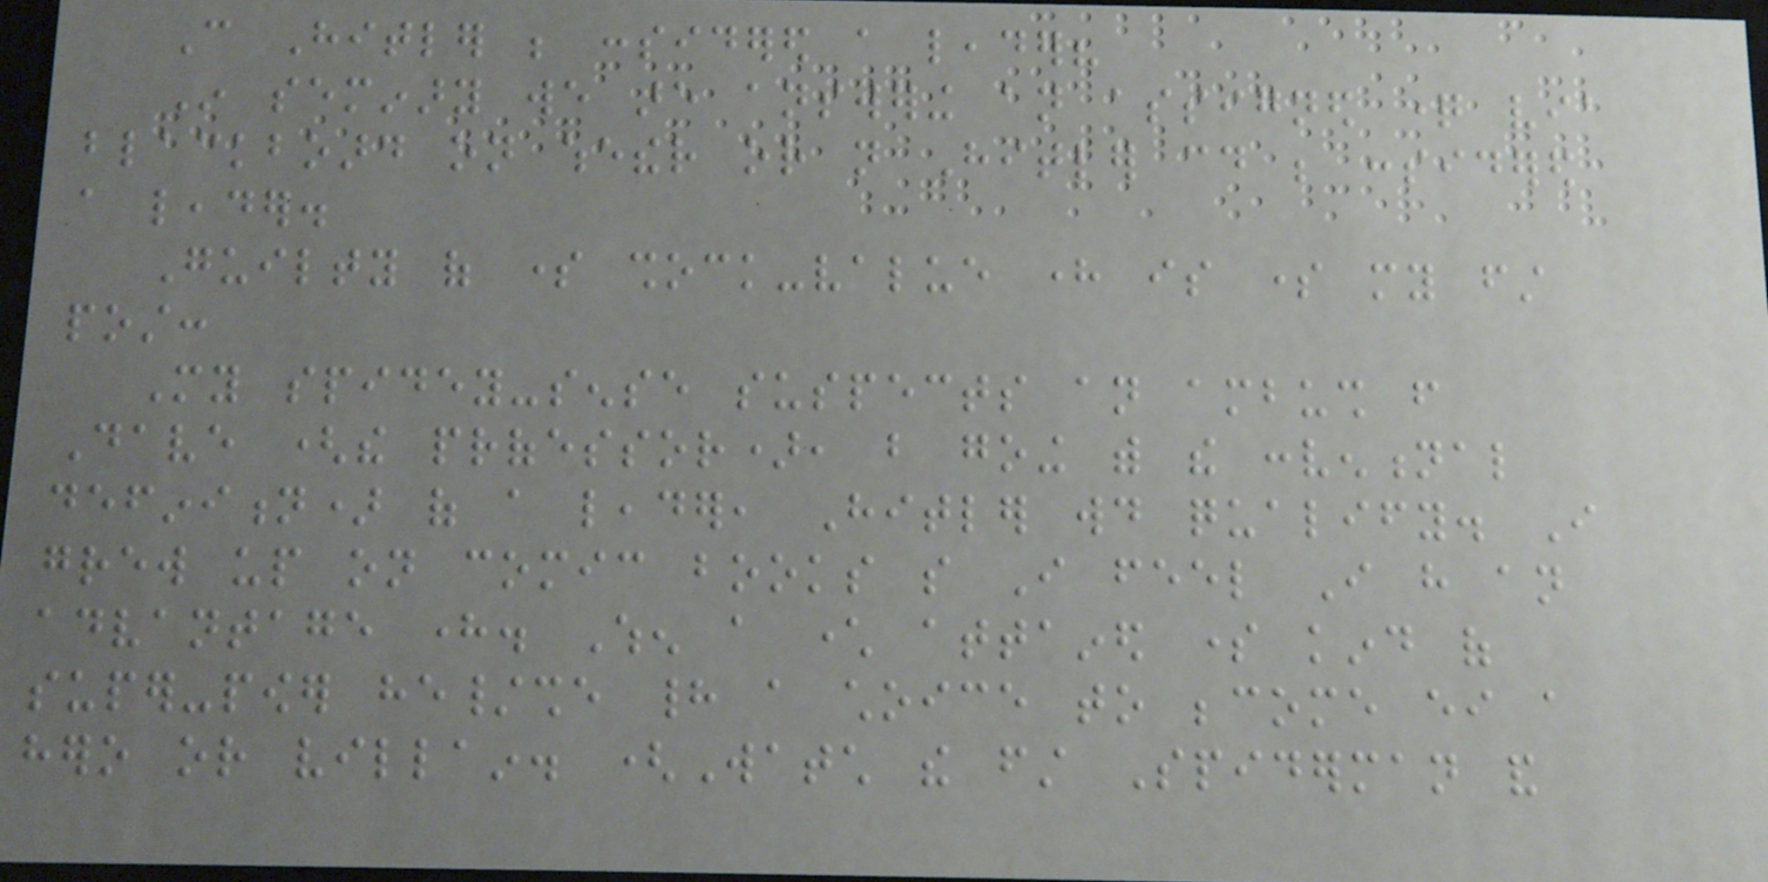Can Hitler be considered a leader?
In seminary we are answering an assigned question via
blackboard on whether or not Hitler could be considered
a leader.
Guilty of some shock-value here is some my first
post:
My spidey-sense suspects an ambush from
Dave (the professor), but going with the conventional
definition) of a leader, Hitler would qualify. I
grew up on comic books so I feel I have an
advantage here. When a character attained some kind of
super-power he/she had a choice to become either a
hero or villain. (Watch the first Spiderman and
